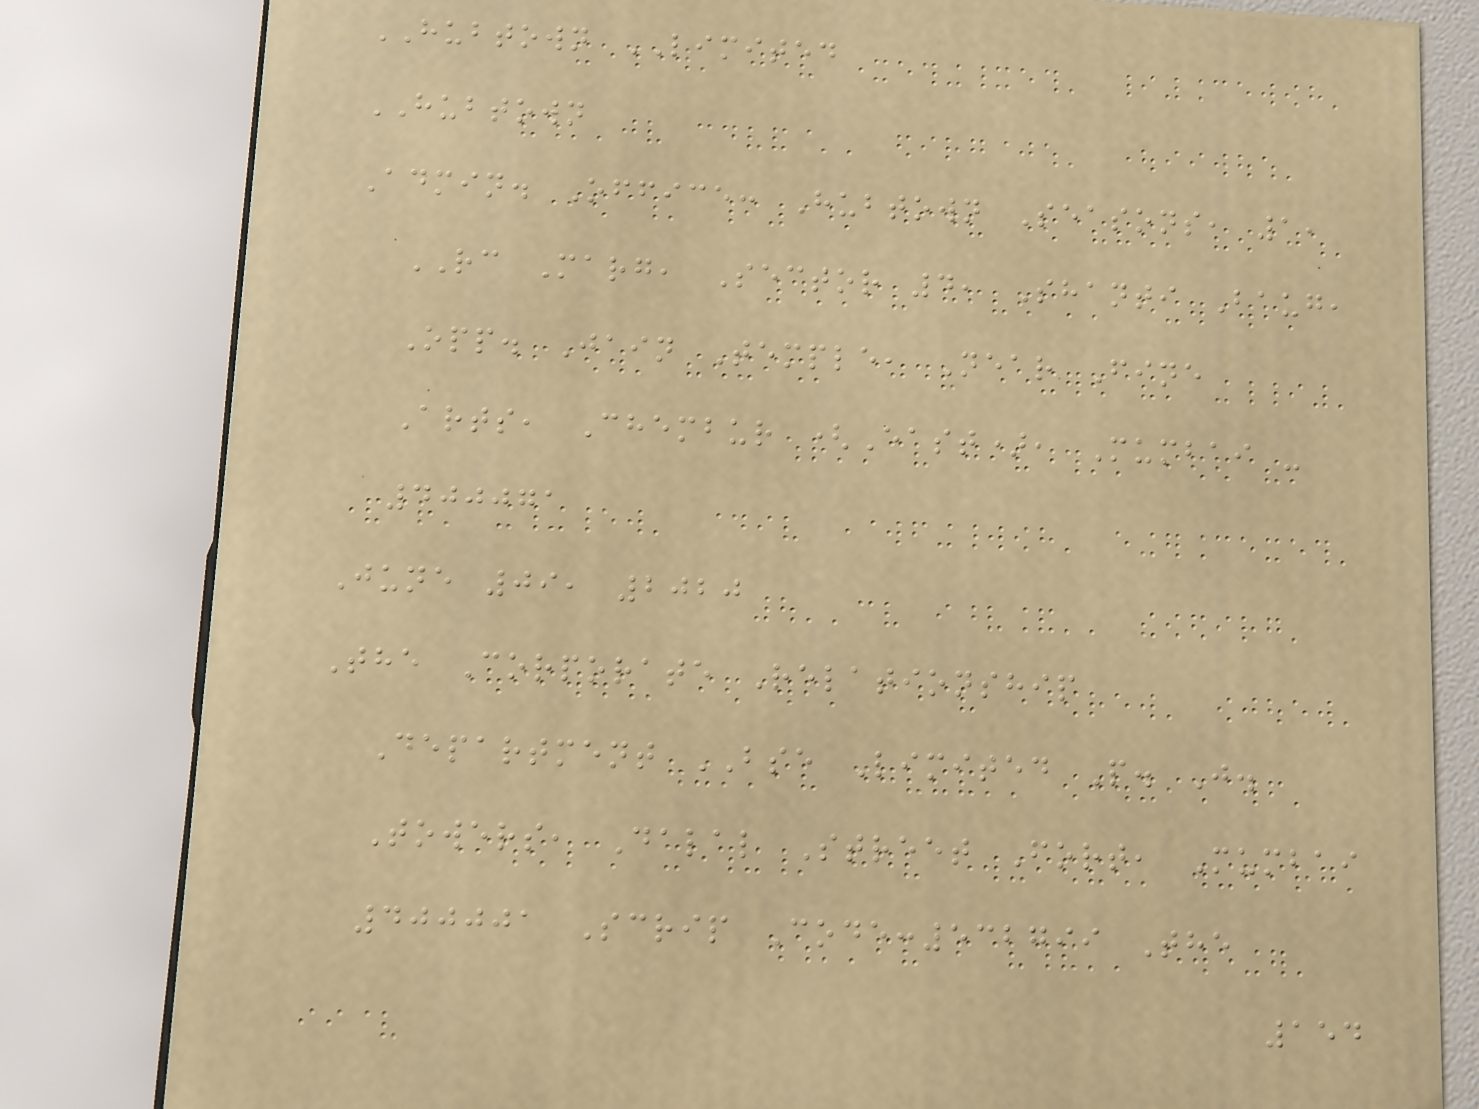HUBTOWN LIMITED
HUBTOWN
Admin. Office: Hubtown Seasons, 1,
RC Marg, Sector 4, Shanti Baug,
Opp. Jain Temple, Near Fine
Arts, Chembur (East), Mumbai -
400071
June 09, 2020
The Corporate Relationship
Department BSE Limited P. J.
Towers, Dalal Street Fort, Mumbai
400001 Scrip Code:532799 The
154
